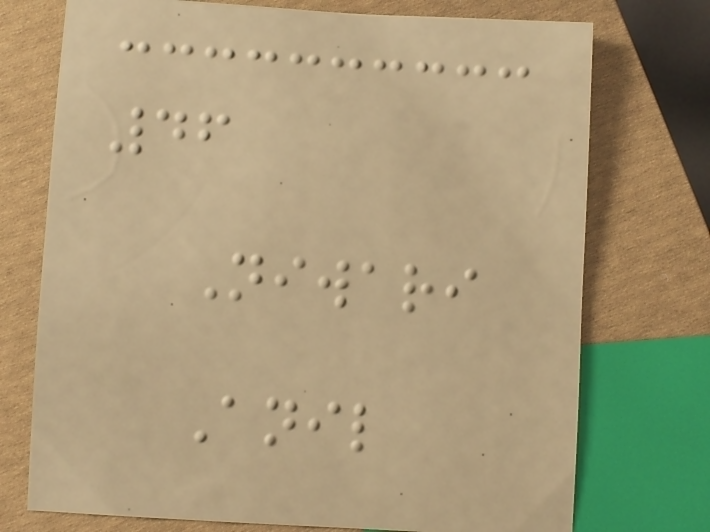46
Niwari
Anil
